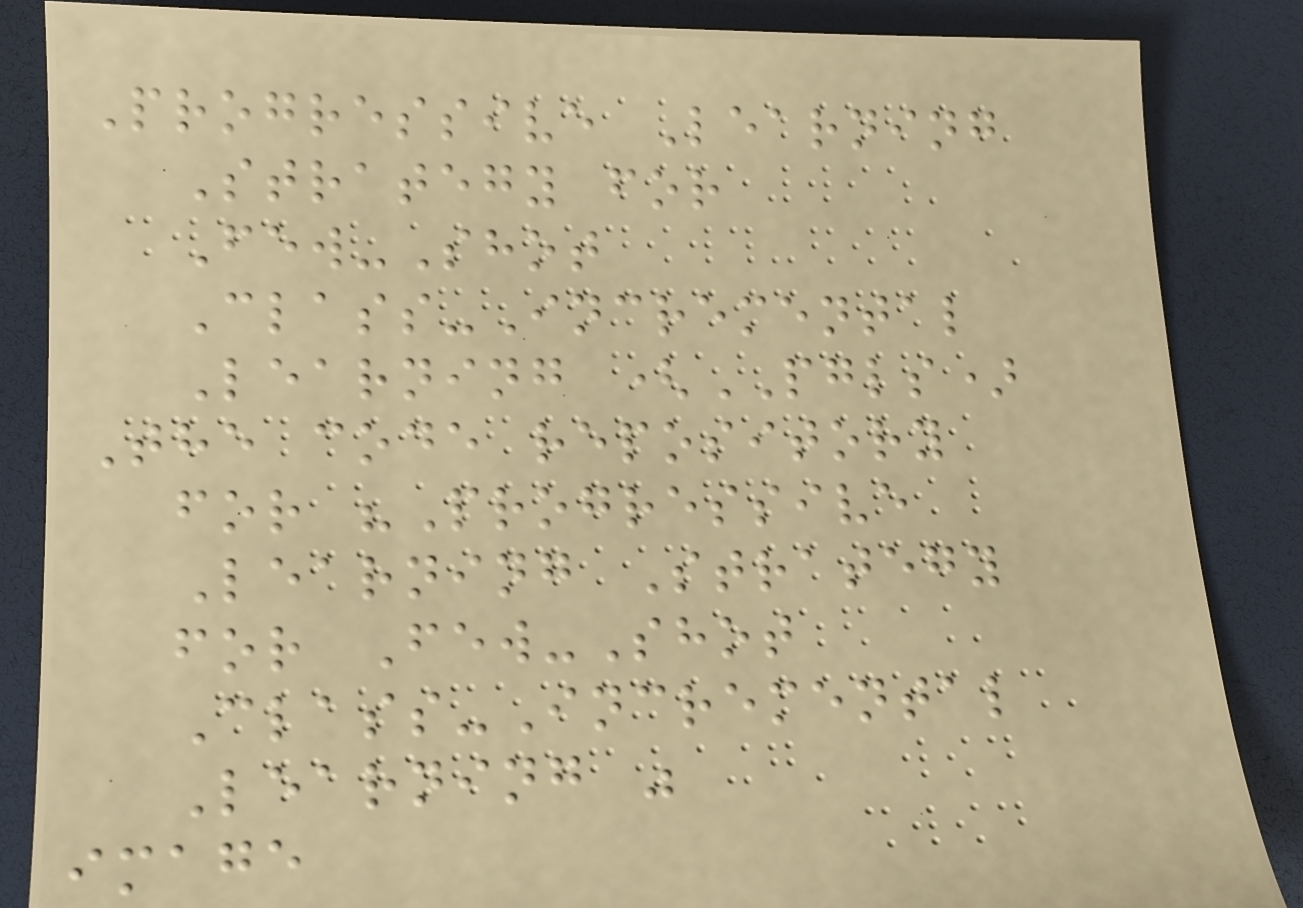Progressive Learning
Strategy for
Few-Shot
Class-Incremental
Learning (PGLS)
The code repository
for "Progressive
Learning Strategy
for Few-Shot
Class-Incremental
Learning "
image
